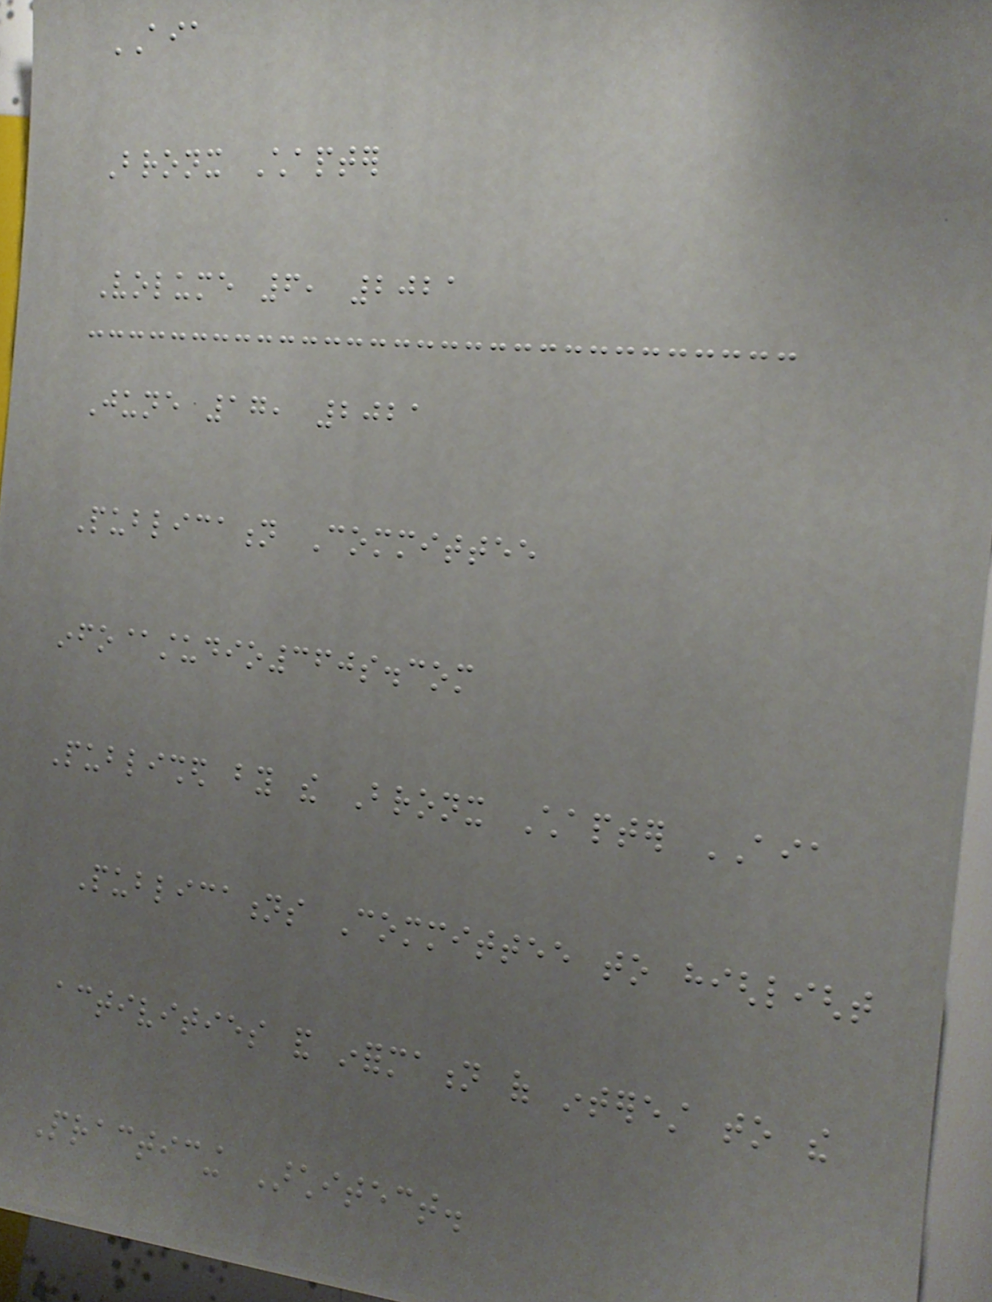AIA
Bronx Chapter
Volume 6, 2021
June 17, 2021
Publication Committee
info@studio360s.com
Published by the Bronx Chapter AIA
Publications Committee to highlight
activities and information of interest to the
Practicing Architect.
